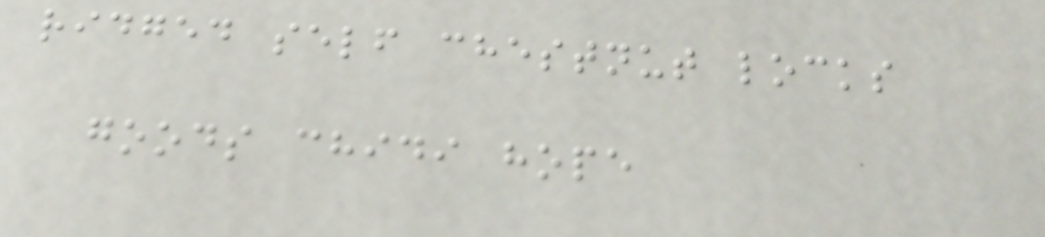ridged self chestnut locks
goods chidi hope
